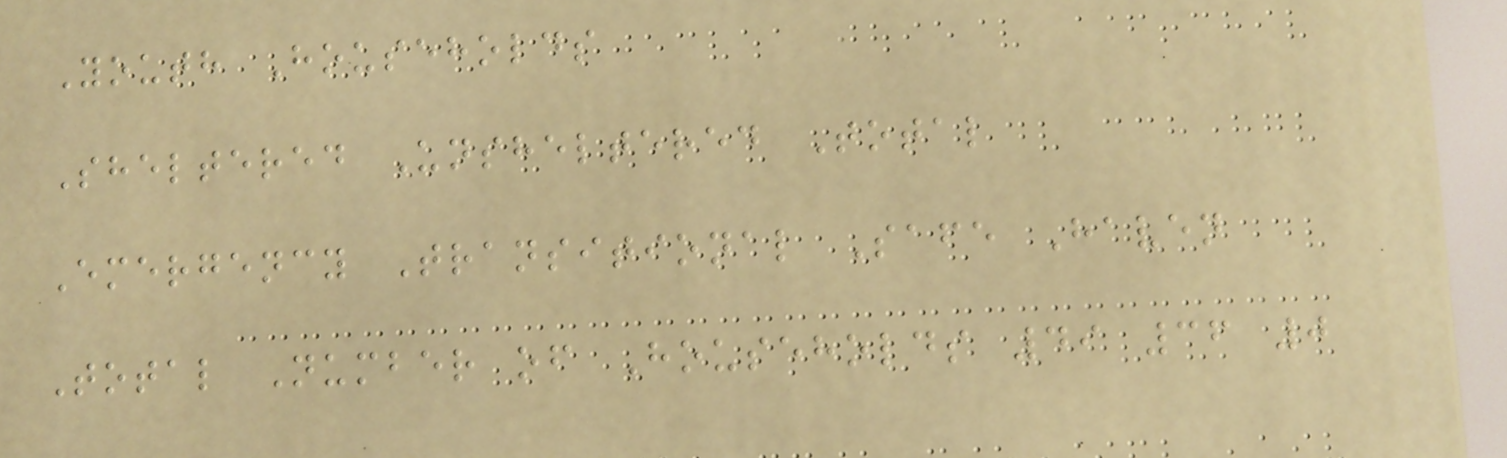Youth Households
Sheltered Unsheltered Total
Emergency Transitional Safe Haven
Total Number of Households 49 36 0
